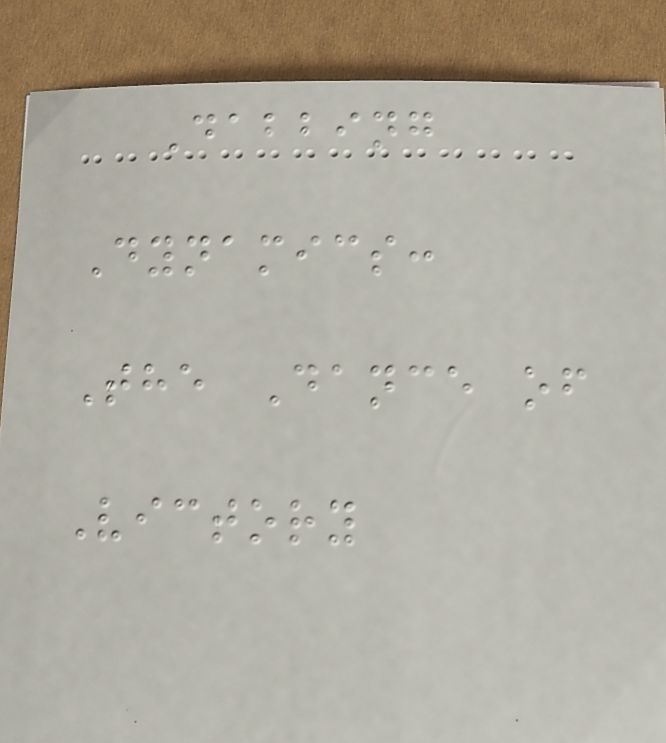Dabbing
Dynamics:
The Dance of
Victory
